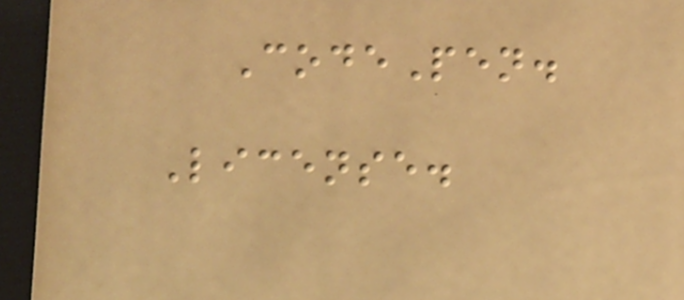CodePen.
License.
